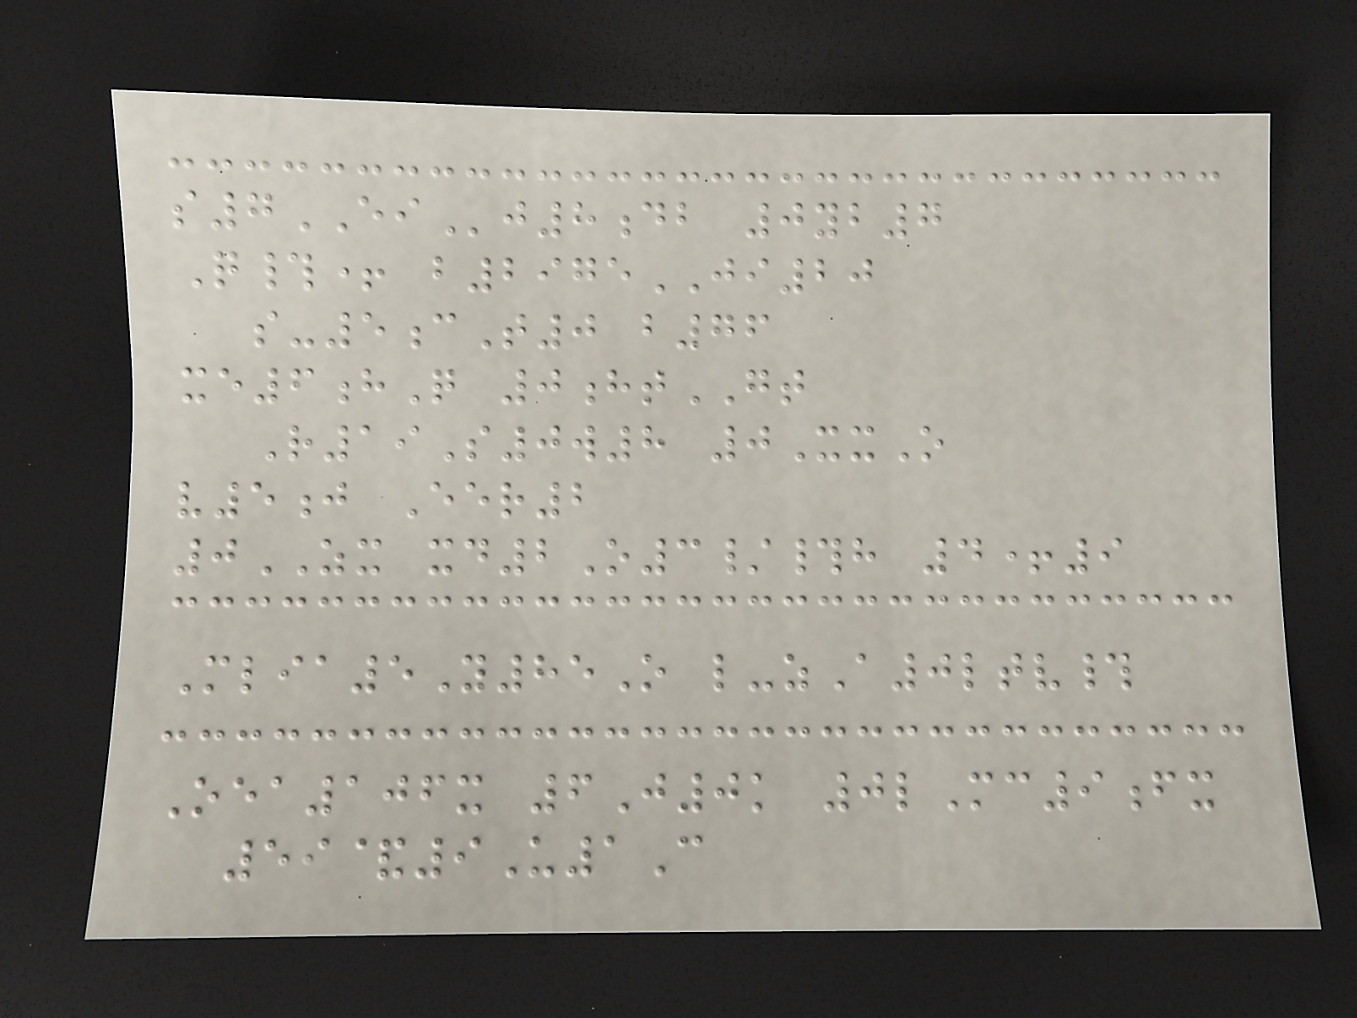s7EIj8db 0yb7
Q#+ b2975JI20
s-5cT0 b76
xe6hQ 0htGT
R19S0w8 0XxO
v5j Eer2
0ZX xd2O3/#h 4+9
Mlia5Y85O l-zA0ltv#
Oea106x 6J0k 0lMc9fx
59&9U1C
